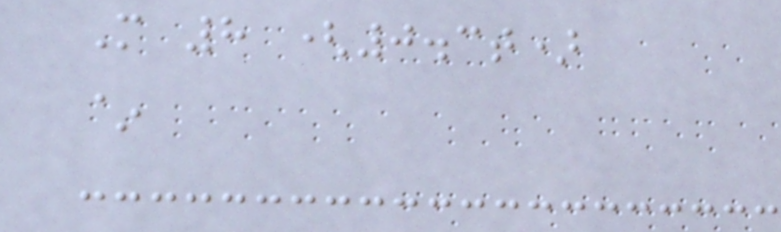M 8 (0.3t)
~
